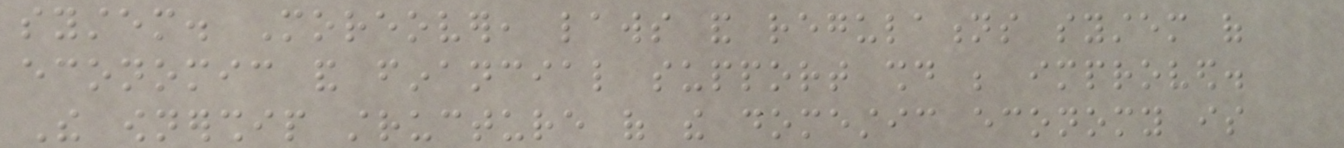system. Moreover, laws and regulations system of
economic and financial support should be improved.
The ownership structure of the domestic economy is
